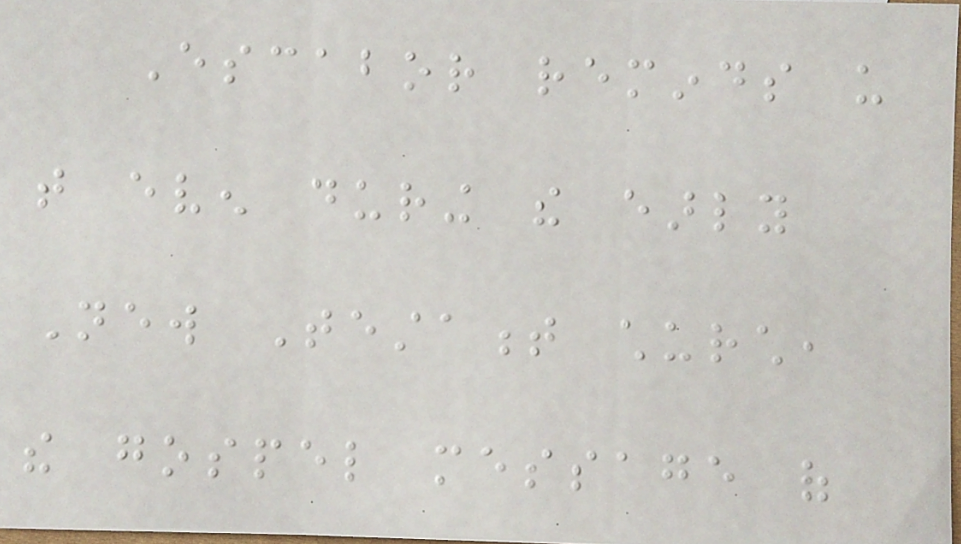Escabor reminds us
that even during the early
New Testament church,
the gospel message of
